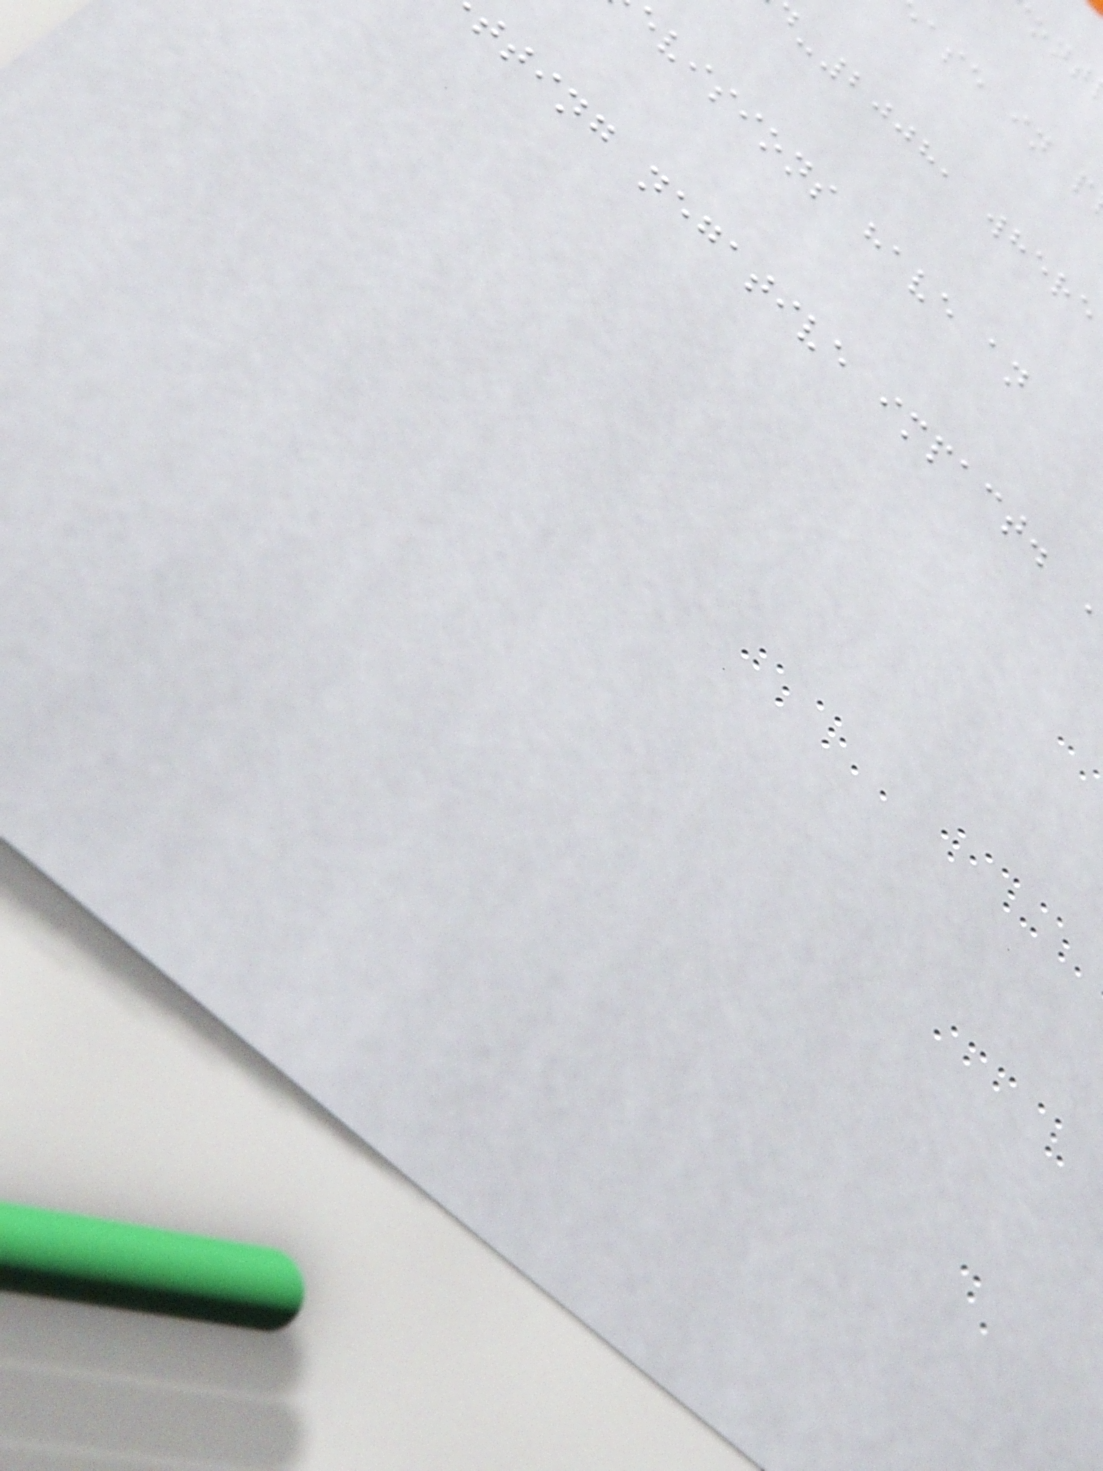ase in p
-2008, where
evisions have an
tting negative impact.
